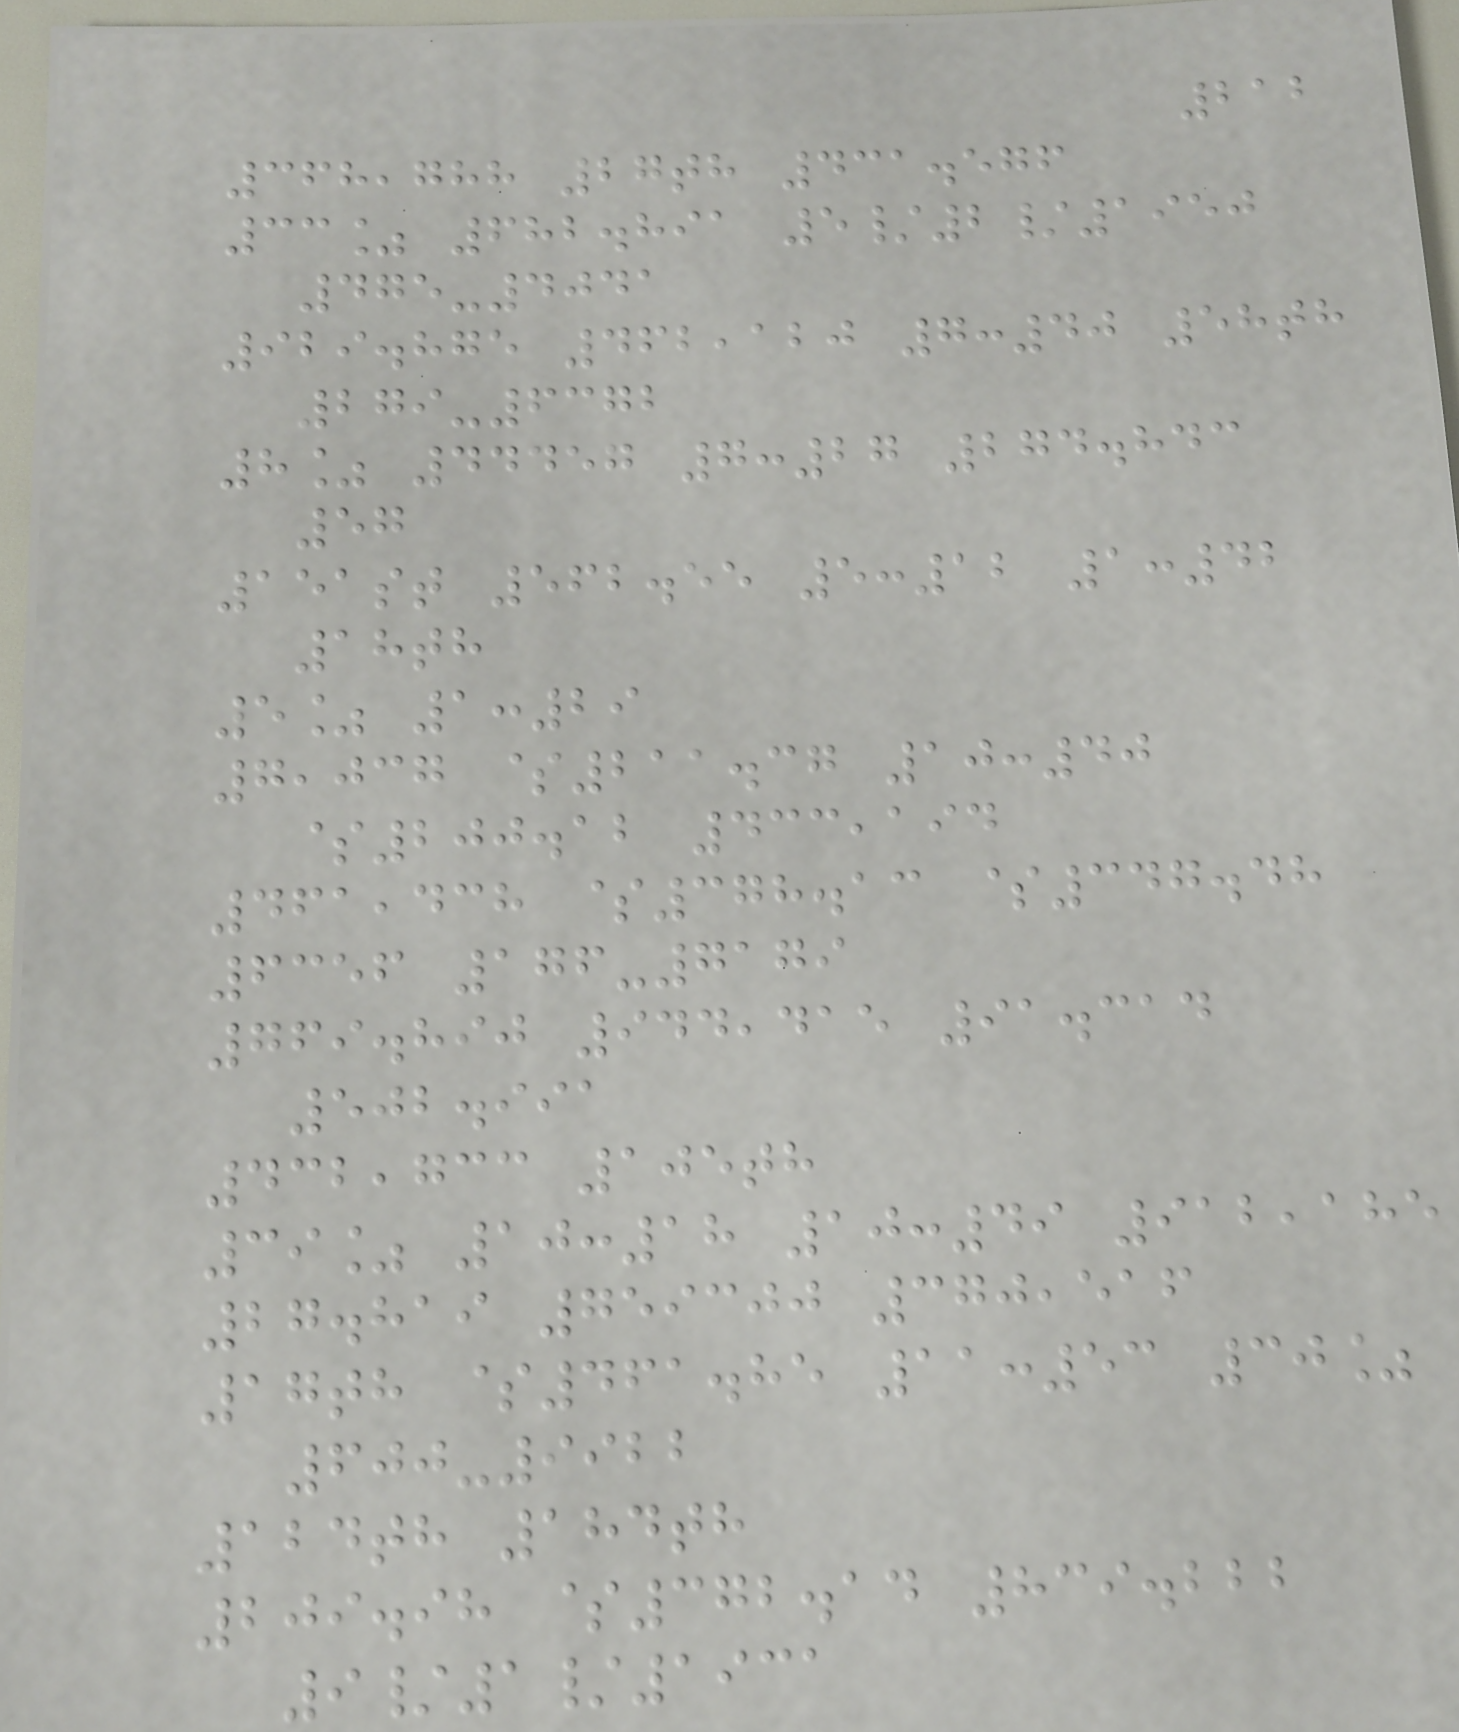212
368,788 27th 431.576
33% 682.891 5/2/1950
475-4041
929.875 462,120 7:40 58th
279-6372
8% 44457 7:27 274.843
57
151st 562.55 5:12 1:42
18th
5% 1:29
7,037 $211.37 10:40
$200.12 433,194
461,438 $378.13 $347.48
6356 176-7179
769.890 944,415 91.314
502.991
432,733 105th
39% 10:18 10:49 912,185
27.819 759300 370,516
17th $461.85 11:53 30%
600-9922
124th 184th
209.98 $372.14 839.222
9/1/1931
